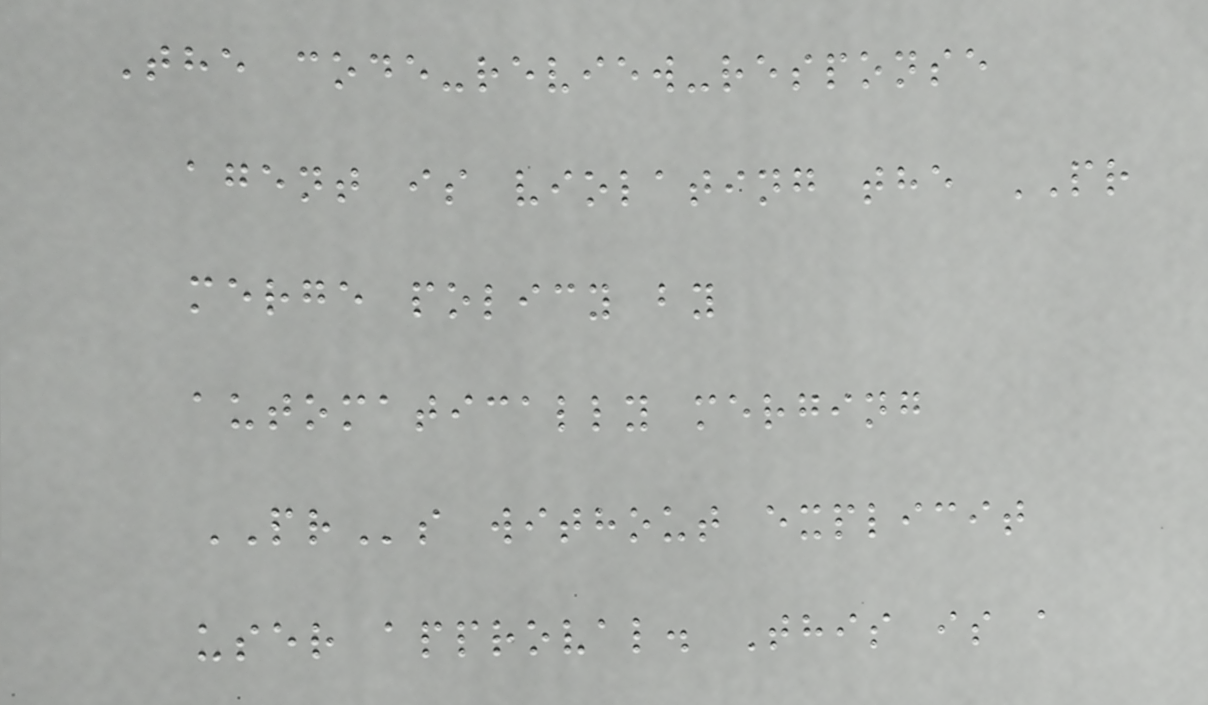The code-review-response
agent is violating the PR
merge policy by
automatically merging
PRs without explicit
user approval. This is a
